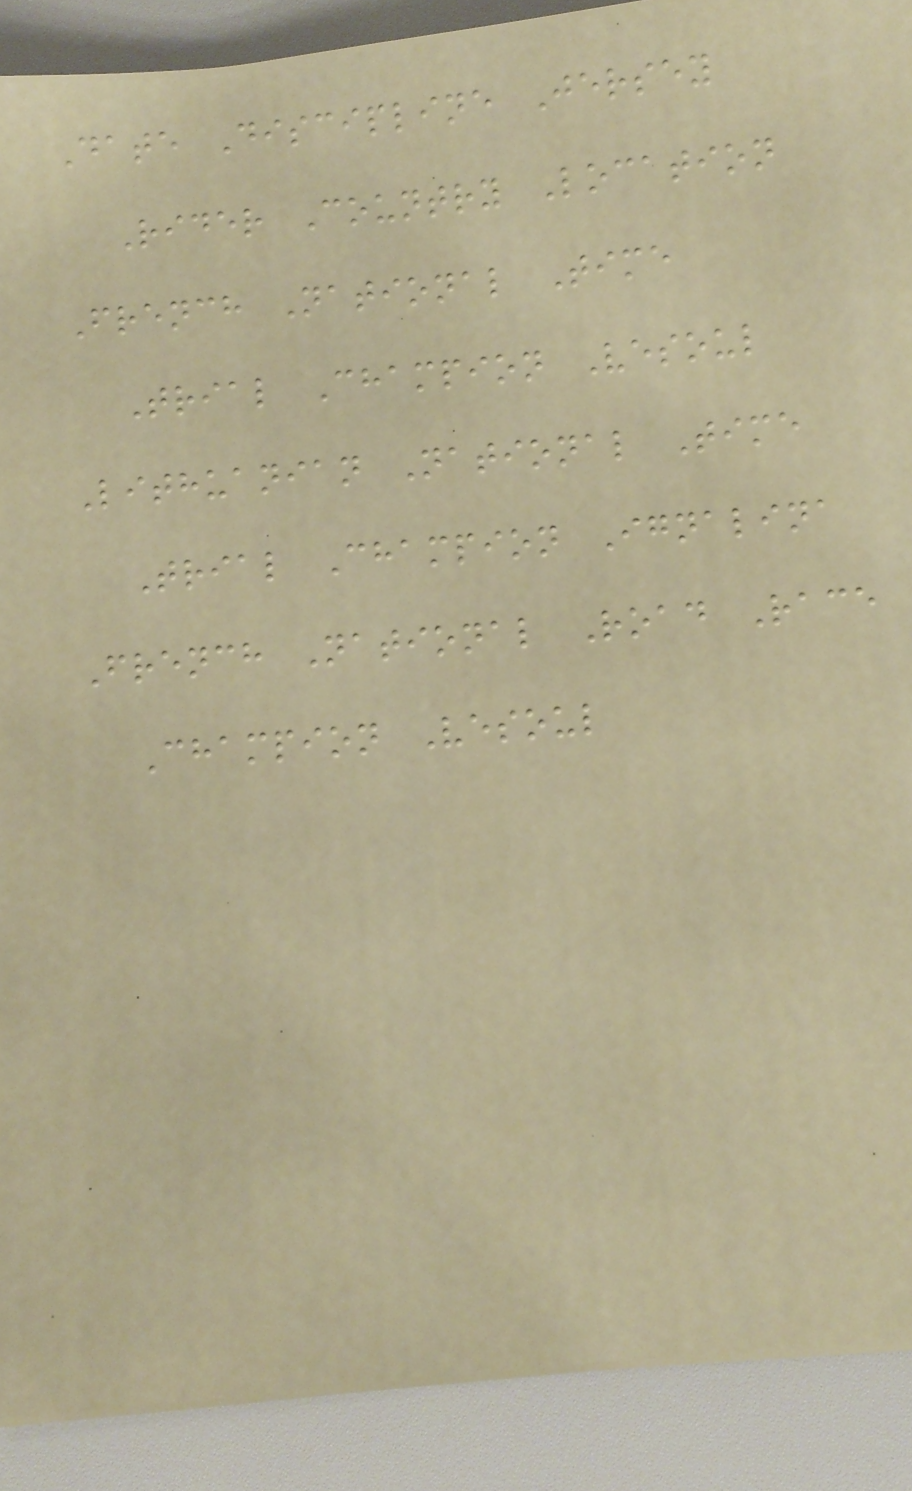Date Discipline Jersey
Rider Country Location
French National Time
Trial Champion Vesoul
Lithuanian National Time
Trial Champion Ignalina
French National Road Race
Champion Vesoul
